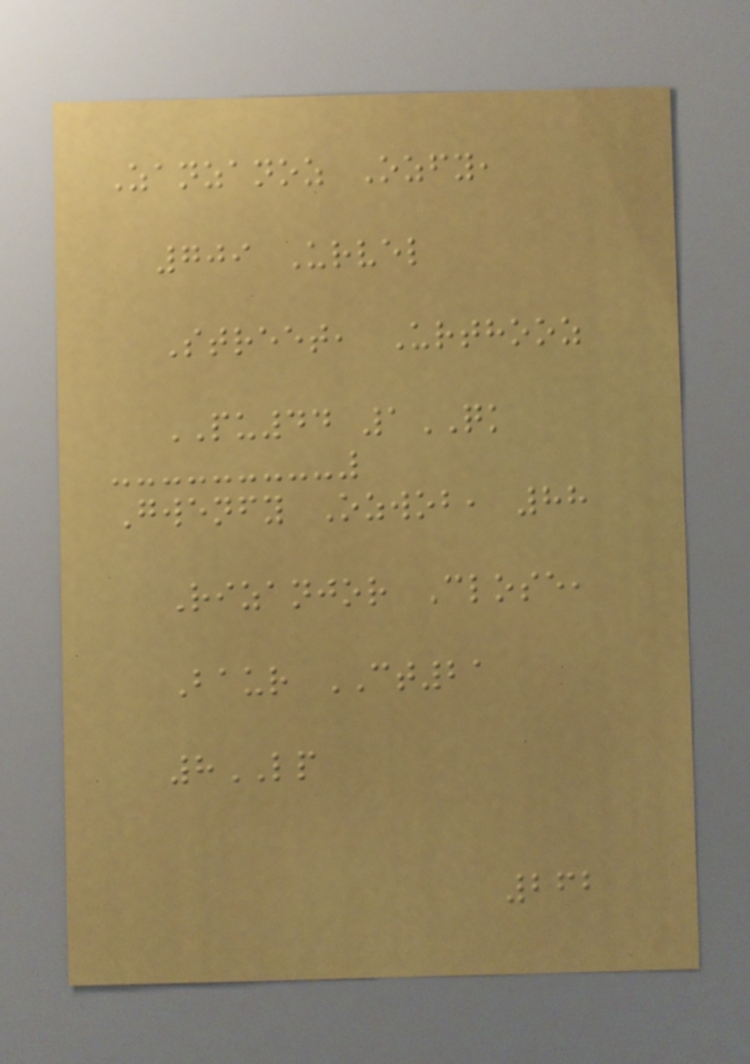Zanzanoz Ozfy,
709 Urvel
Street, Urthooz
PU44 1QK
Gwenfy Ozwob, 88
Rizanjor Close,
Baur CT21
8LP
262
